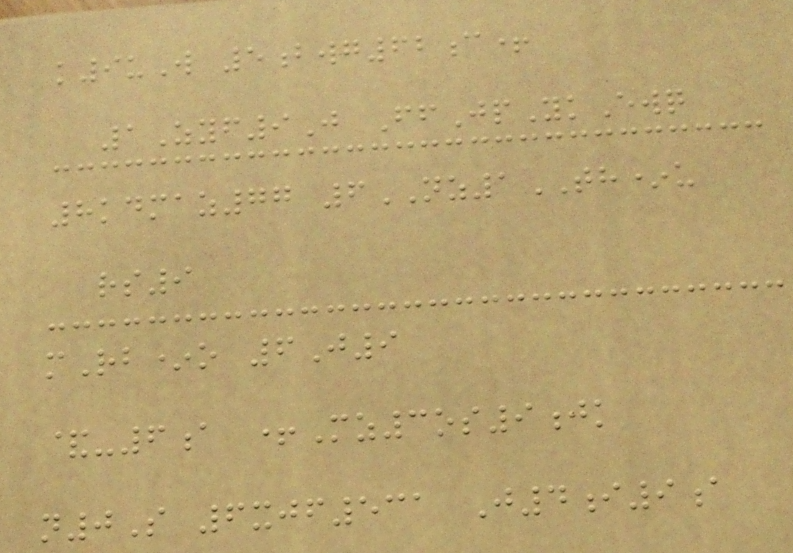k9uW 5bwg62c+
1Zyf9J FfJpYkEwq
8kdmaz77 6NZ1TH*u
rs9
mRb*o 6J9
&-6a +Mz3os9jk
n0S 6xjf531 J4i9a
